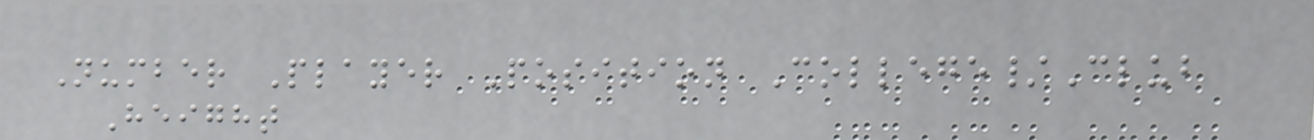Number Player Position College/Club
Height
